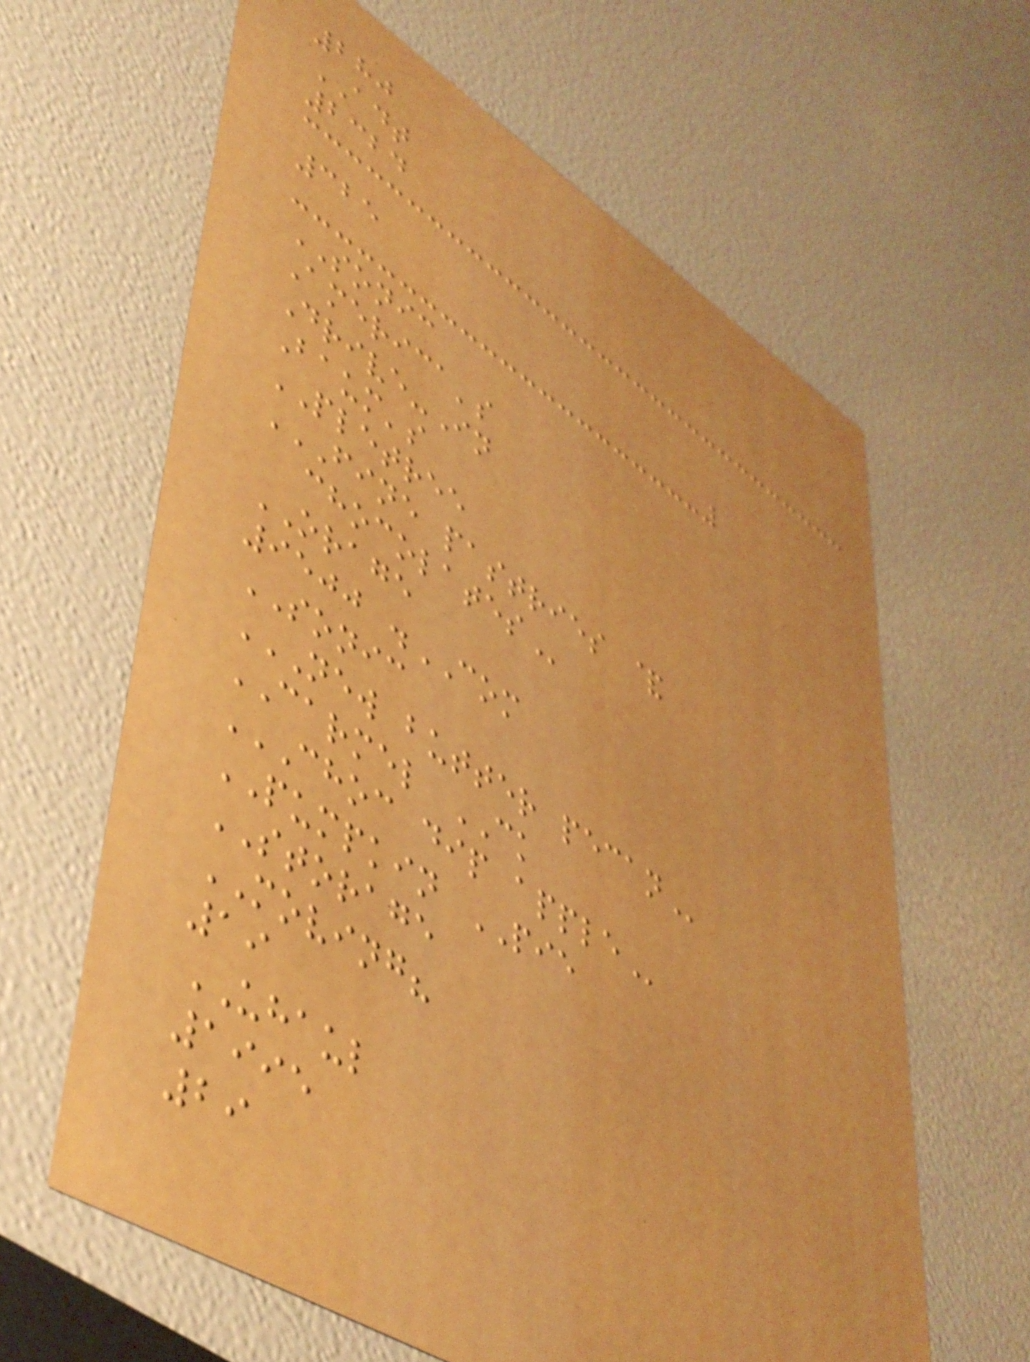280
ADT
2324
325
SONIC
America's
Drive-In
Baum's
PLETREE
FINE PASTRIES &
CHOCOLATES
ORAGE
9500 .COM
SONIC
NEW BUTTER PECAN
CARMEL CK
CHOC DIP APPLE
PUMPKIN PIE
STORAGE
MOVING?
19
UHAUL
1995
29
